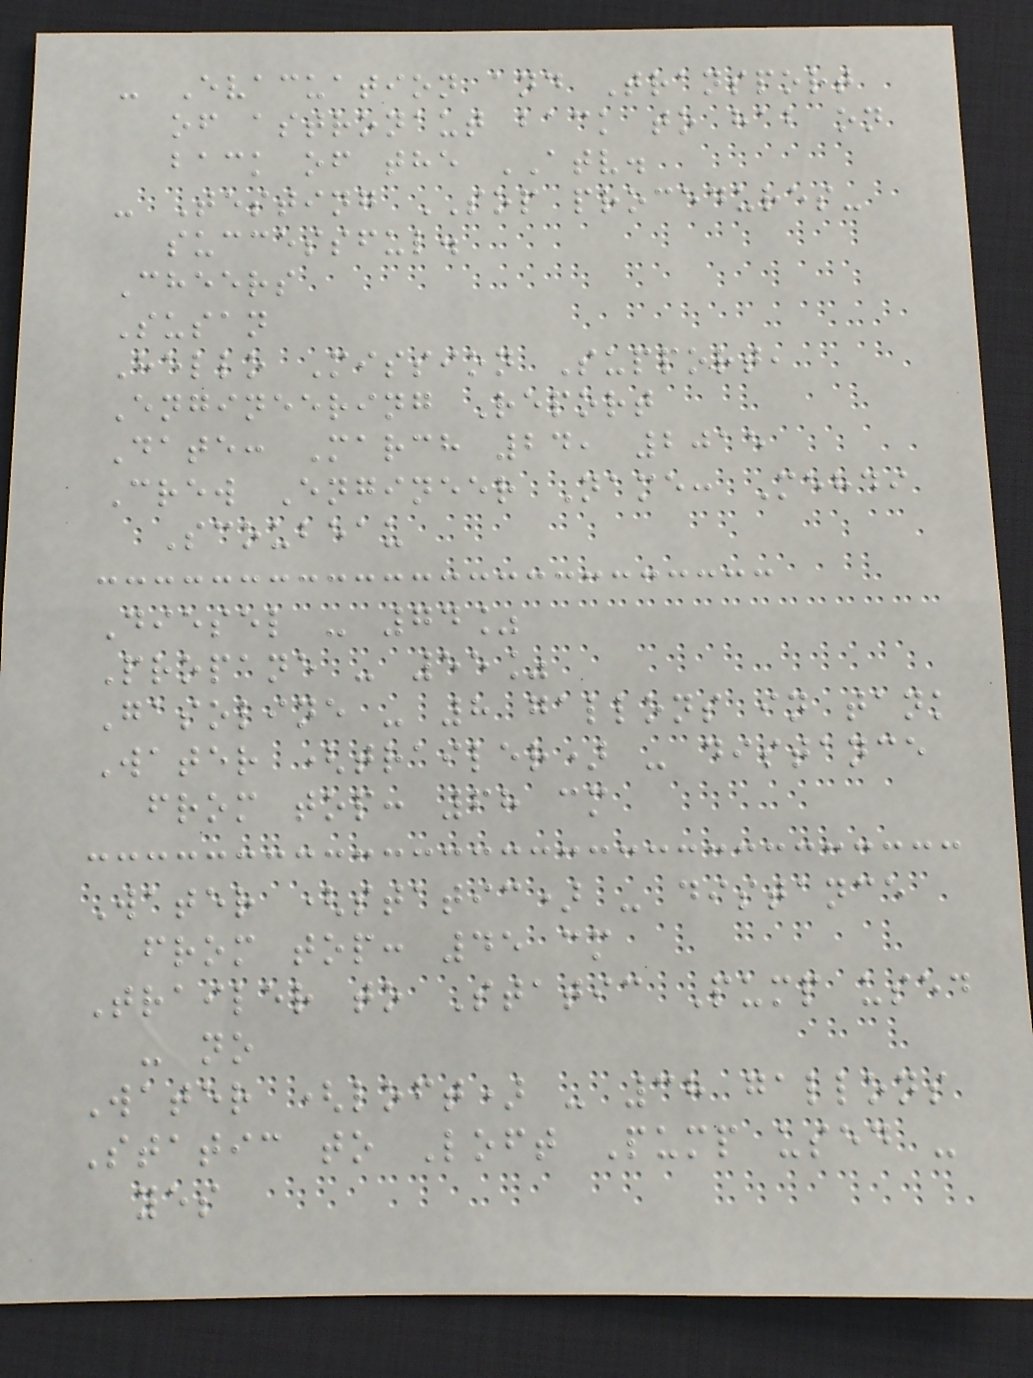- Evacuation and Transport
of astronaut back to hab on
back of the ATV.
- Testing SOP procedures-
successful.
Cheers
Susan
Hello Mission Support,
Engineering Report
Date: March 24, 2015
Crew Engineer Name: Mehdi
Scoubeau
Diesel - 74%
Propane - 55%
Gasoline - 8 gallons in tank
Water (trailer) - distance
from top: 68 cm
Water (static) - distance
from top: 45 cm
Trailer to Static Pump used
- no
Water (loft) - 38 gallons
Static to Loft Pump used -
yes
